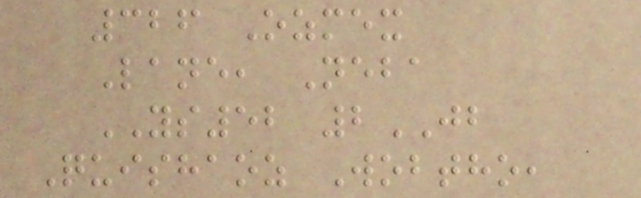326 Ozmex
Lane, Neba
YS52 2JB
Quishaoz Wobtho,
